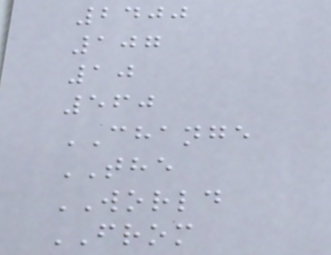2400
107
10
560
CHANGE
THE
WORLD
FROM
